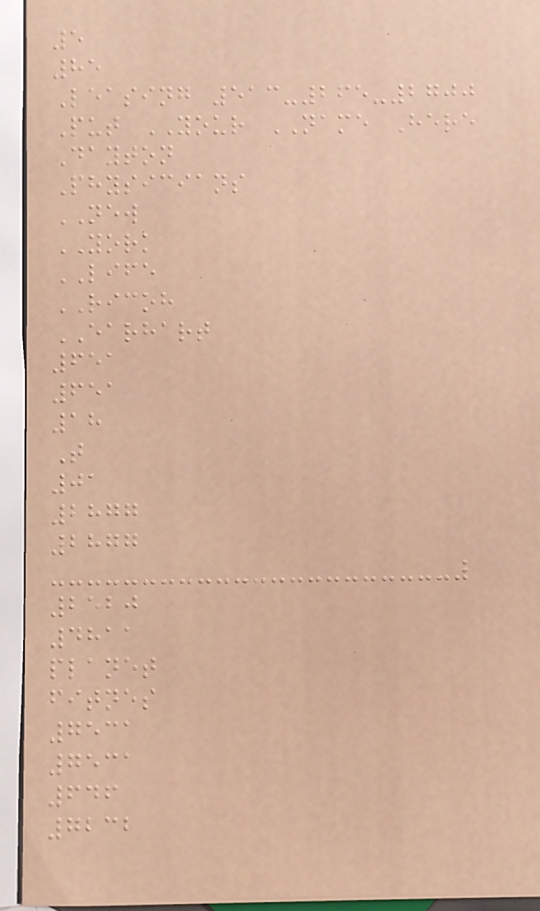5
85
Leasing 513-265-2700
Put YOUR NAME Here
Dayton
Physicians
NEW
YORK
LIFE
RICOH
EARHART
651
651
18
T
01
2877
2877
2520
4811
planet
fitnes
7531
7531
646
7232
